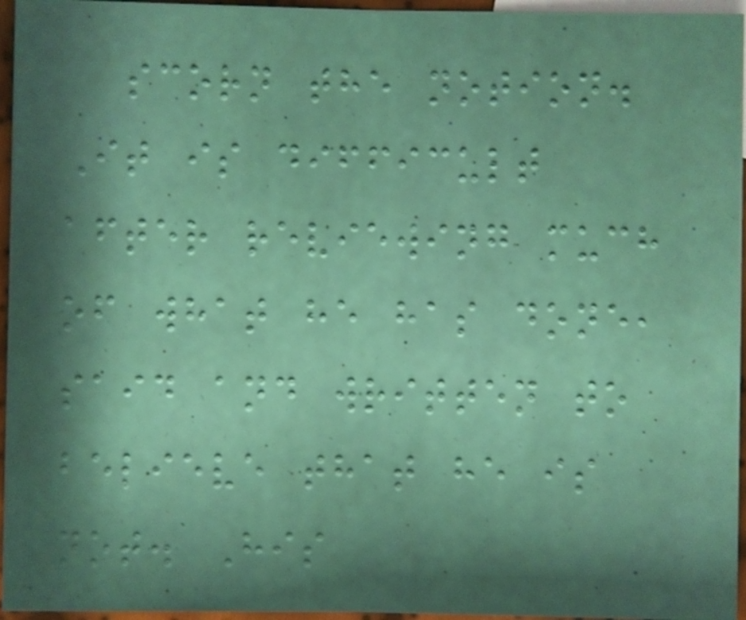scorn the notion.
It is difficult
after reviewing much
of what he has done,
said and written to
believe that he is
not. His
